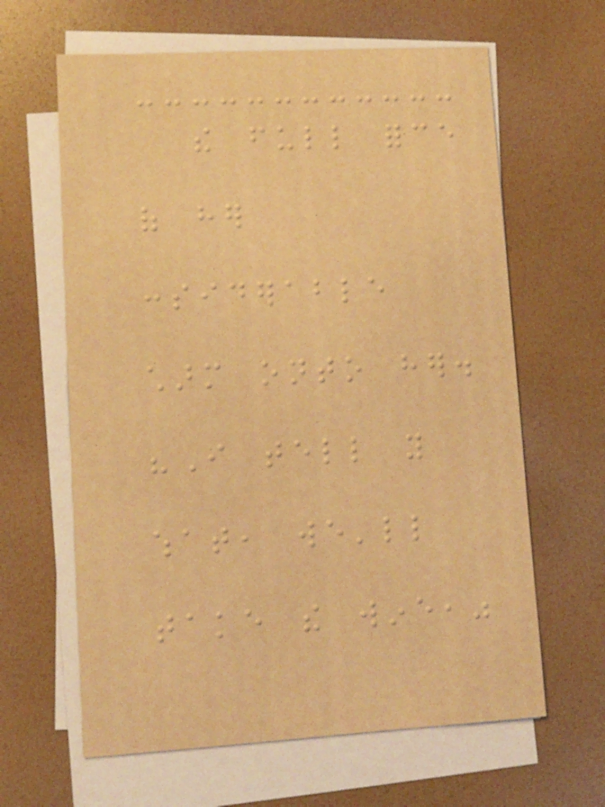the full force
of her
considerable
charm onto her.
"I tell you
what, we'll
take the wine,"
